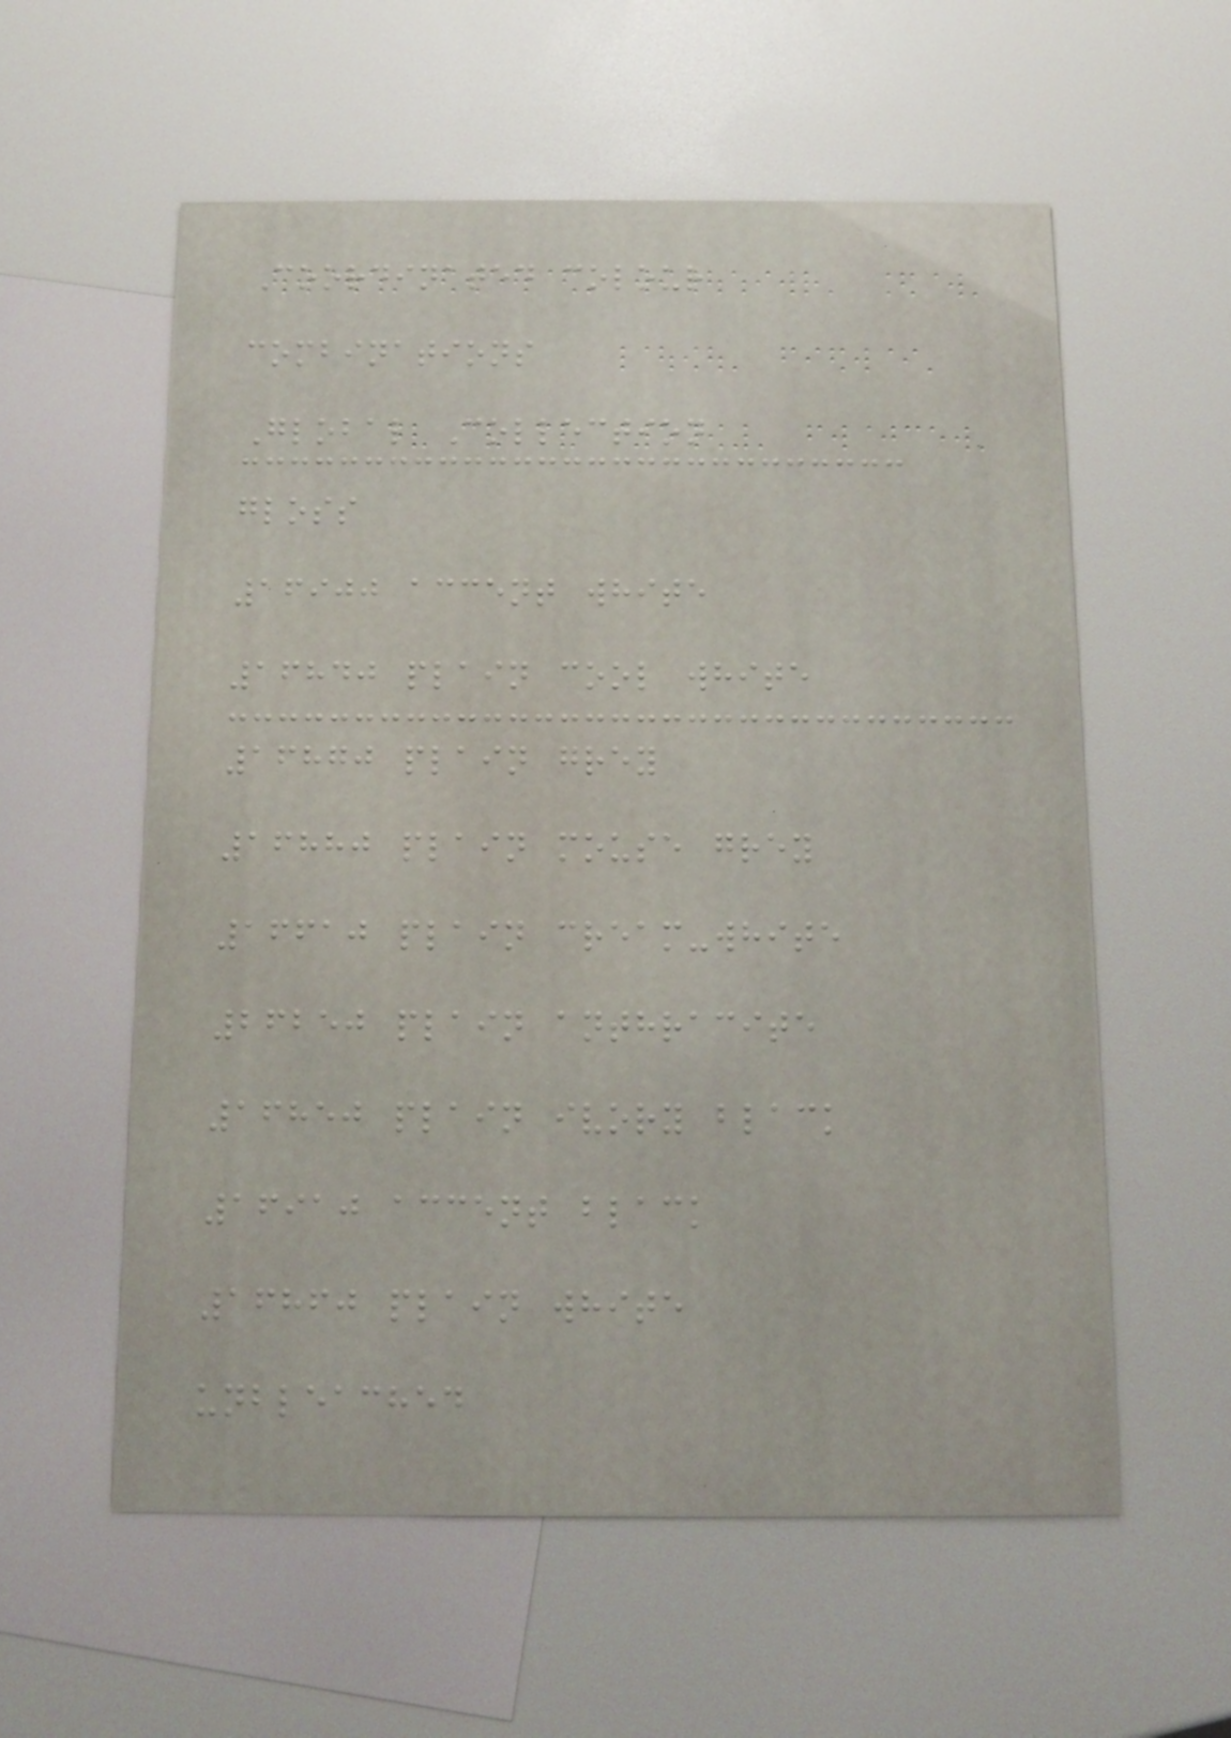Coordinated colour
combinations
Global Collection
gloss
16900 accent white
16840 plain cool white
16870 plain grey
16880 plain mouse grey
16610 plain cream-white
26250 plain anthracite
16850 plain ivory black
16910 accent black
16860 plain white
unbleached
